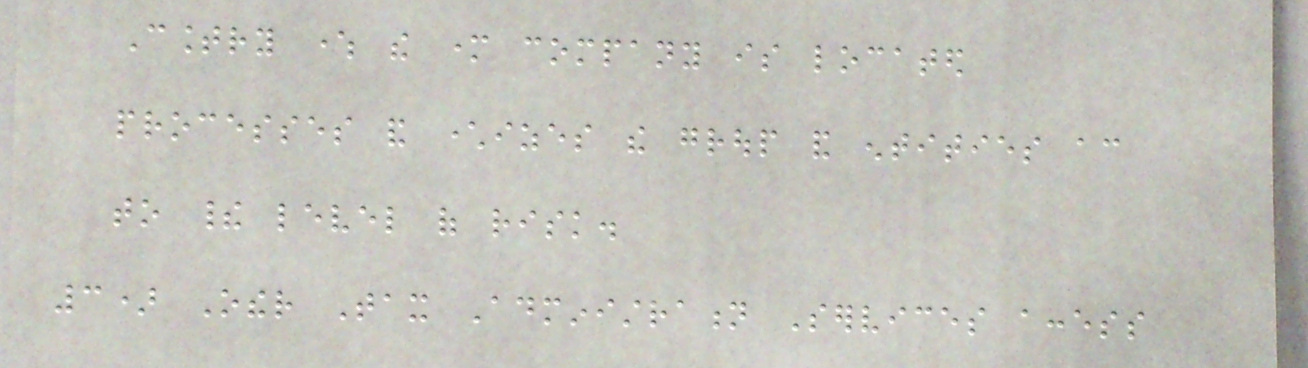Country where the mother company is located
processes and characterizes the group and entities according
to their level of risk.
3) Other Tax Administration Services access
